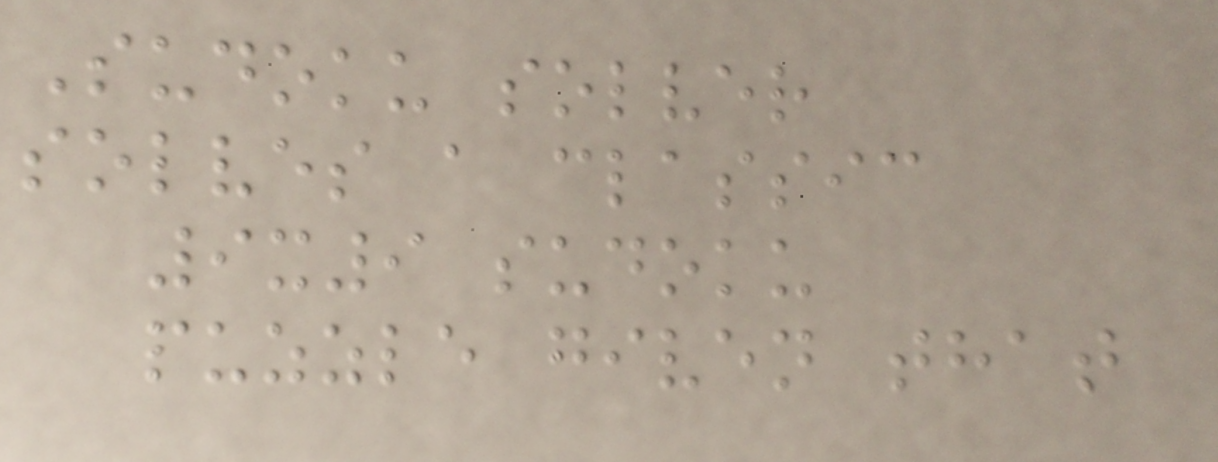Sudoku solver
solves a classic
9x9 sudoku
puzzle given that
